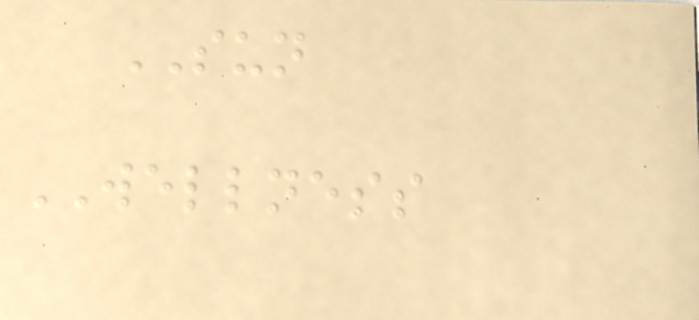SUN
WELLNESS
